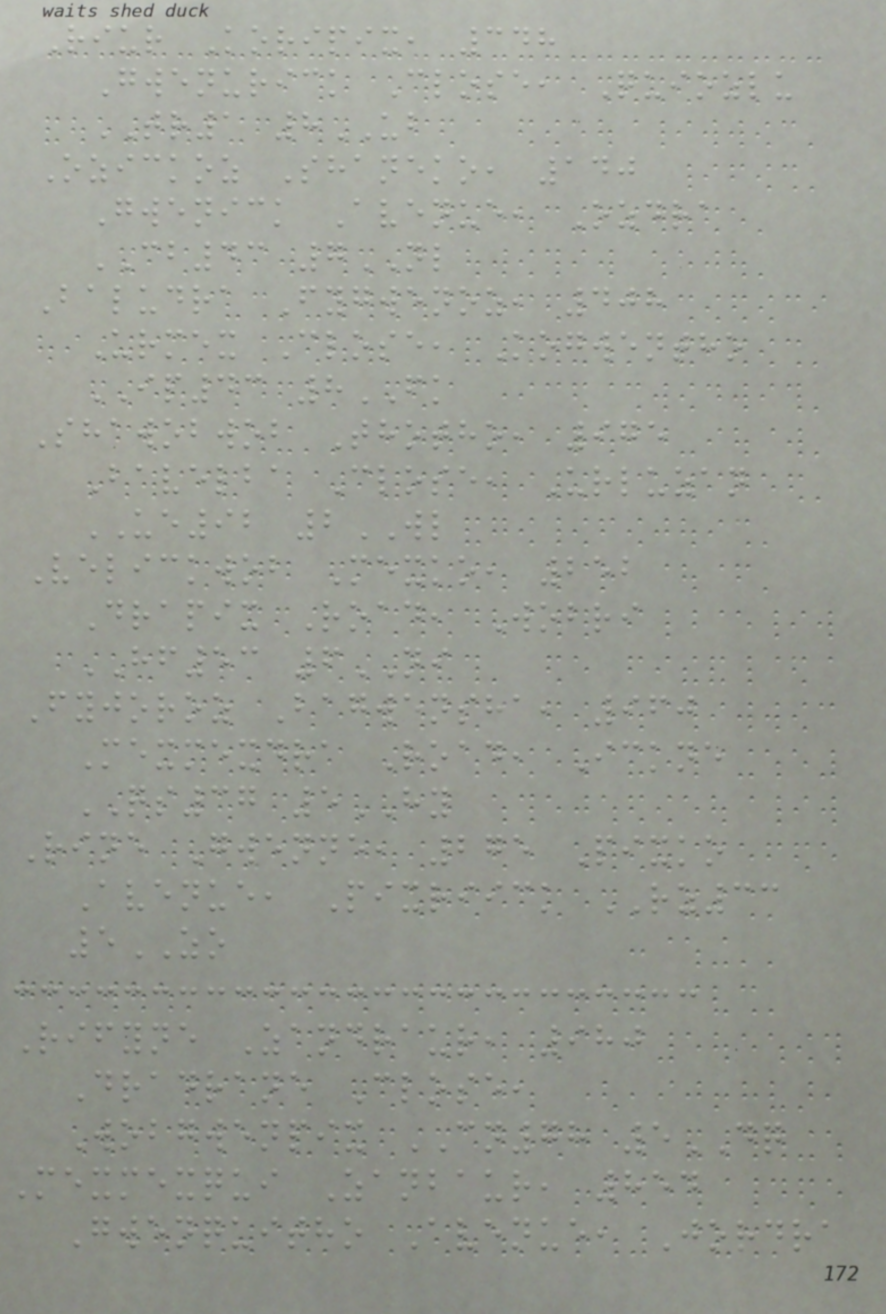Riur Koripix, 348
Gwenurick Close, Quiozlu
TR1 8UB
Ozickoz Shaneko, 140
Gwenick Avenue, Ozdra
CB43 7NL
Baludra Fygwenoz, 408
Urmex Close, Kogwentho
IP43 8FK
Shawobwob Thotho, 975
Bavelba Close, Urluzan
UE92 2WL
Velickwob Mexko, 252
Drapix Road, Wobri
HF53 6NI
Fyjoroz Bagwensha, 960
Mexmexdra Road, Ickne
QS37 5HY
Rine Gwenne, 275 Pixko
Avenue, Pixriick RZ33
5ZO
Rifyne Zandraur, 980
Dradrane Close,
Wobgwenpix CN78 5DQ
Mexmexqui Zanbaur, 854
Gwenquitho Avenue, Jordra
